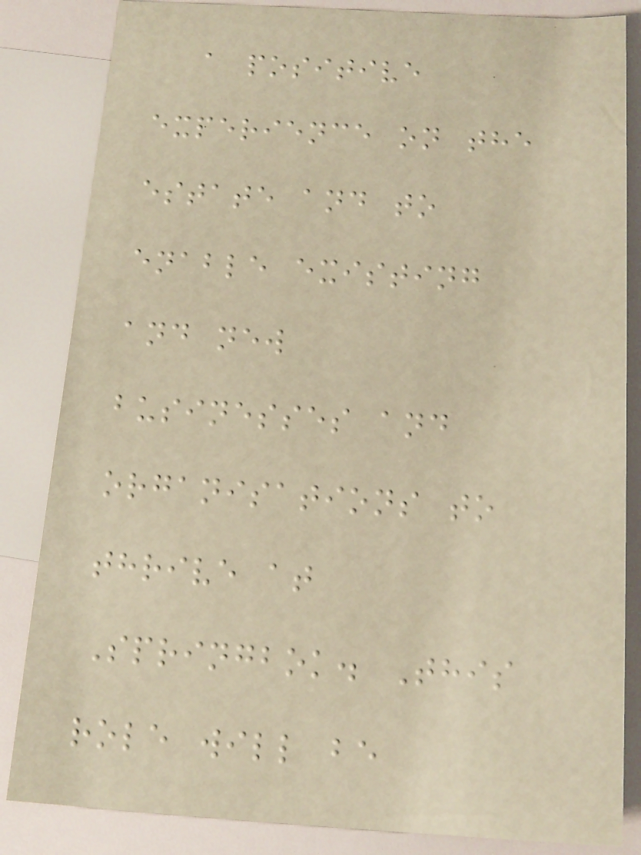a positive
experience on the
estate and to
enable existing
and new
businesses and
organisations to
thrive at
Springbok. This
role will be
